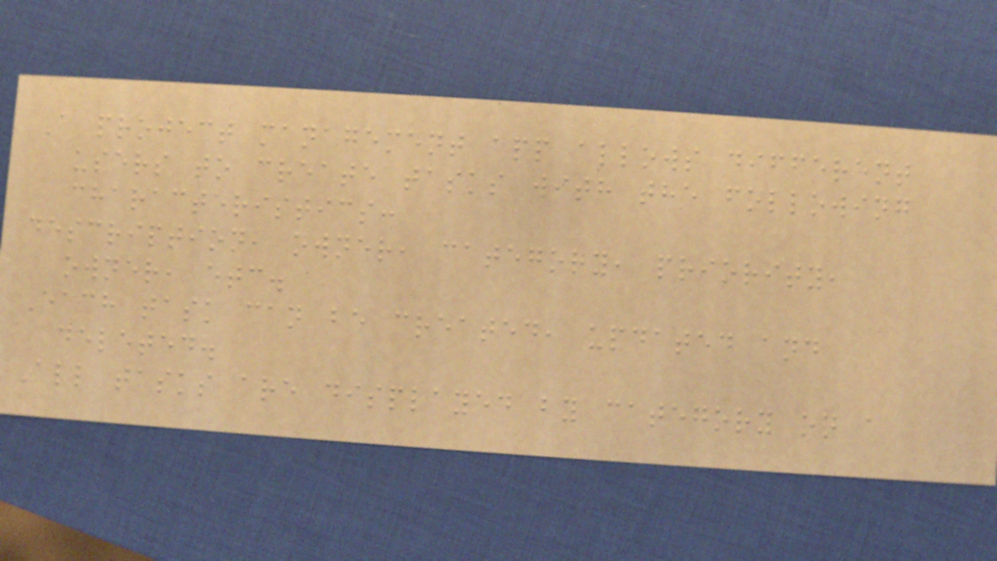A project management app allows different
users to create tasks with the following
characteristics:
description, owner, category, priority,
owner, etc.
Each task can be created, updated and
deleted.
All tasks are displayed by category on a
